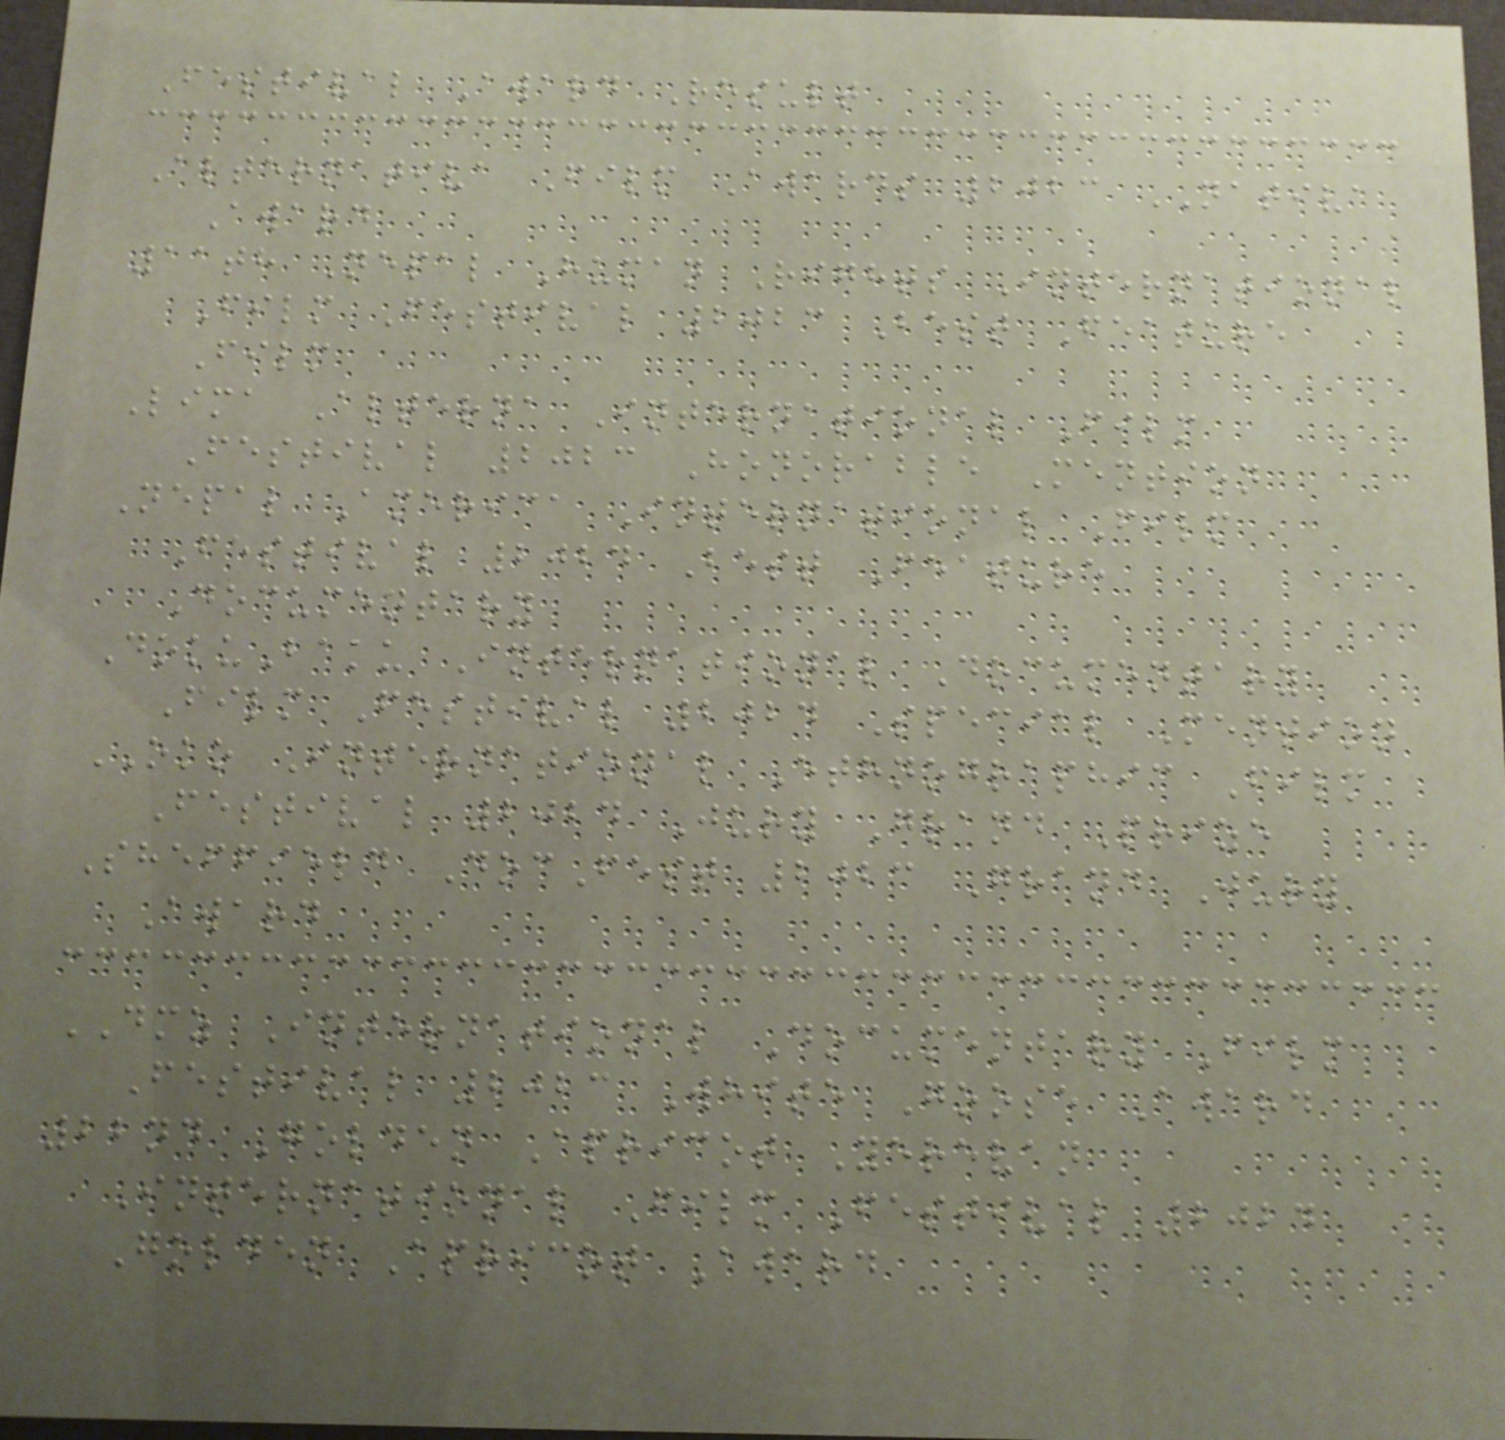Festival Award Result
Alternativa Film Awards 2023 NATIVA
Award
11th Nepal Human Rights International
Film Festival 2023 Best Feature
Film
Lima Alterna International Film
Festival 2023 Honorable Mention
Nepal America International Film
Festival 2024 Best Feature
Documentary
DokuBaku International Documentary
Film Festival 2024 Special Mention
OKO International Ethnographic Film
Festival 2024 Jury Grand Prize
Sheffield DocFest 2023 Grand Jury
Award
DMZ International Documentary Film
Festival 2023 White Goose Award
22nd Golden Apricot Yerevan
International Film Festival 2024
Golden Apricot Award
